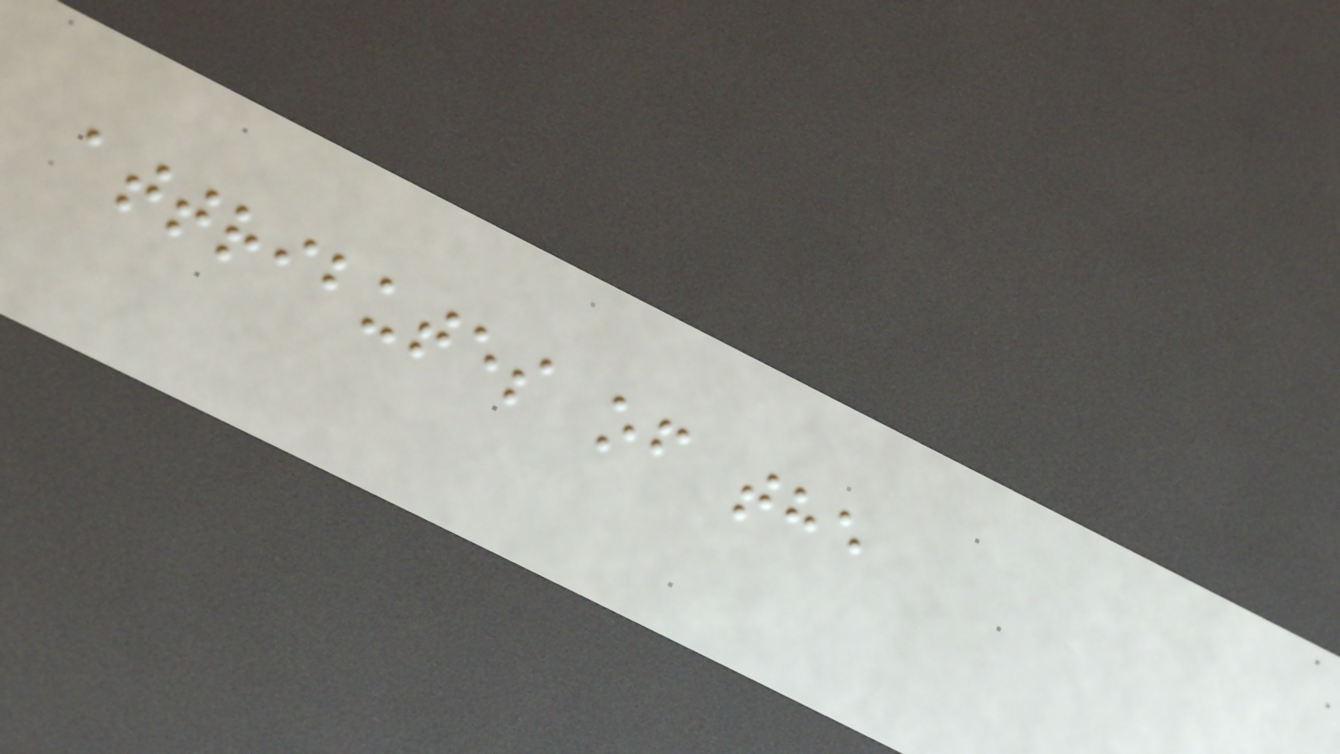attributes of the
